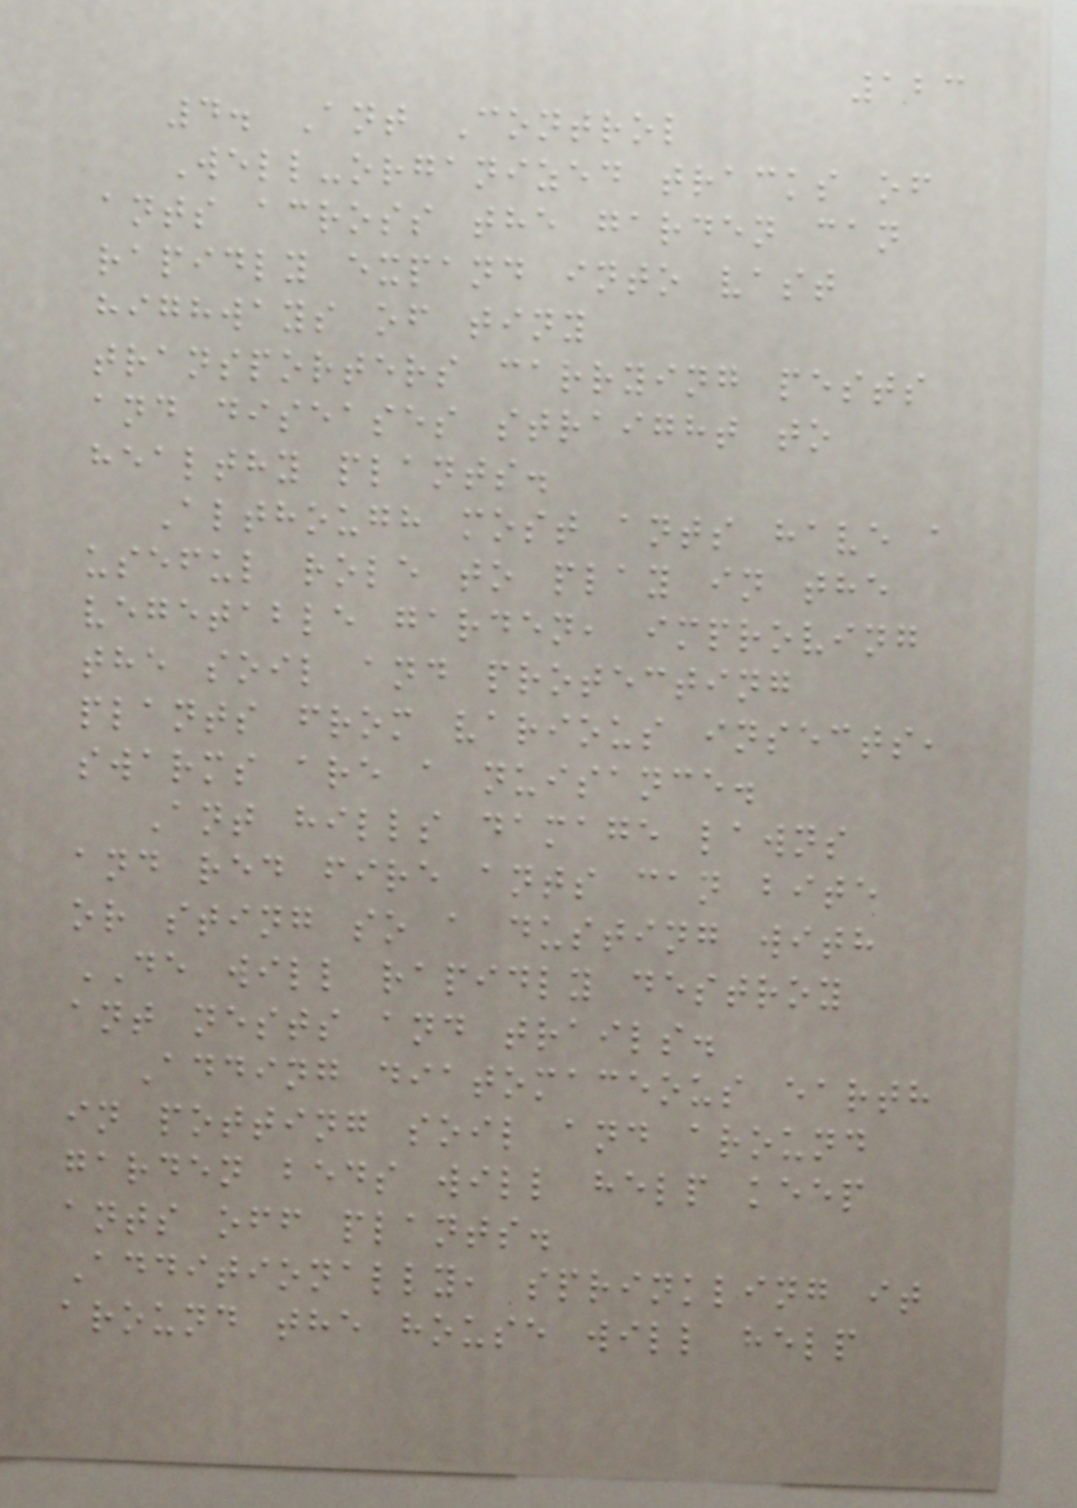123
4. Ant Control
Well-organized tracks of
ants across the garden can
rapidly expand into vast
highways of tiny
transporters carrying pests
and diseases straight to
healthy plants.
Although most ants have a
useful role to play in the
vegetable garden, improving
the soil and protecting
plants from various insects,
swarms are a nuisance.
Ant hills damage lawns
and red fire ants can bite
or sting so a dusting with
DE will rapidly destroy
ant nests and trails.
Adding diatomaceous earth
in potting soil and around
garden beds will help keep
ants off plants.
Additionally, sprinkling it
around the house will help
